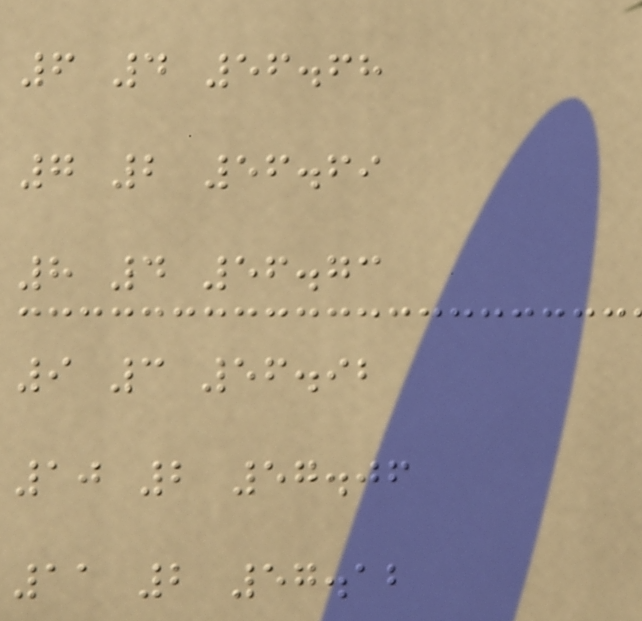6 4 56.68
7 2 56.69
8 4 56.73
9 3 56.92
10 2 57.06
11 2 57.12
